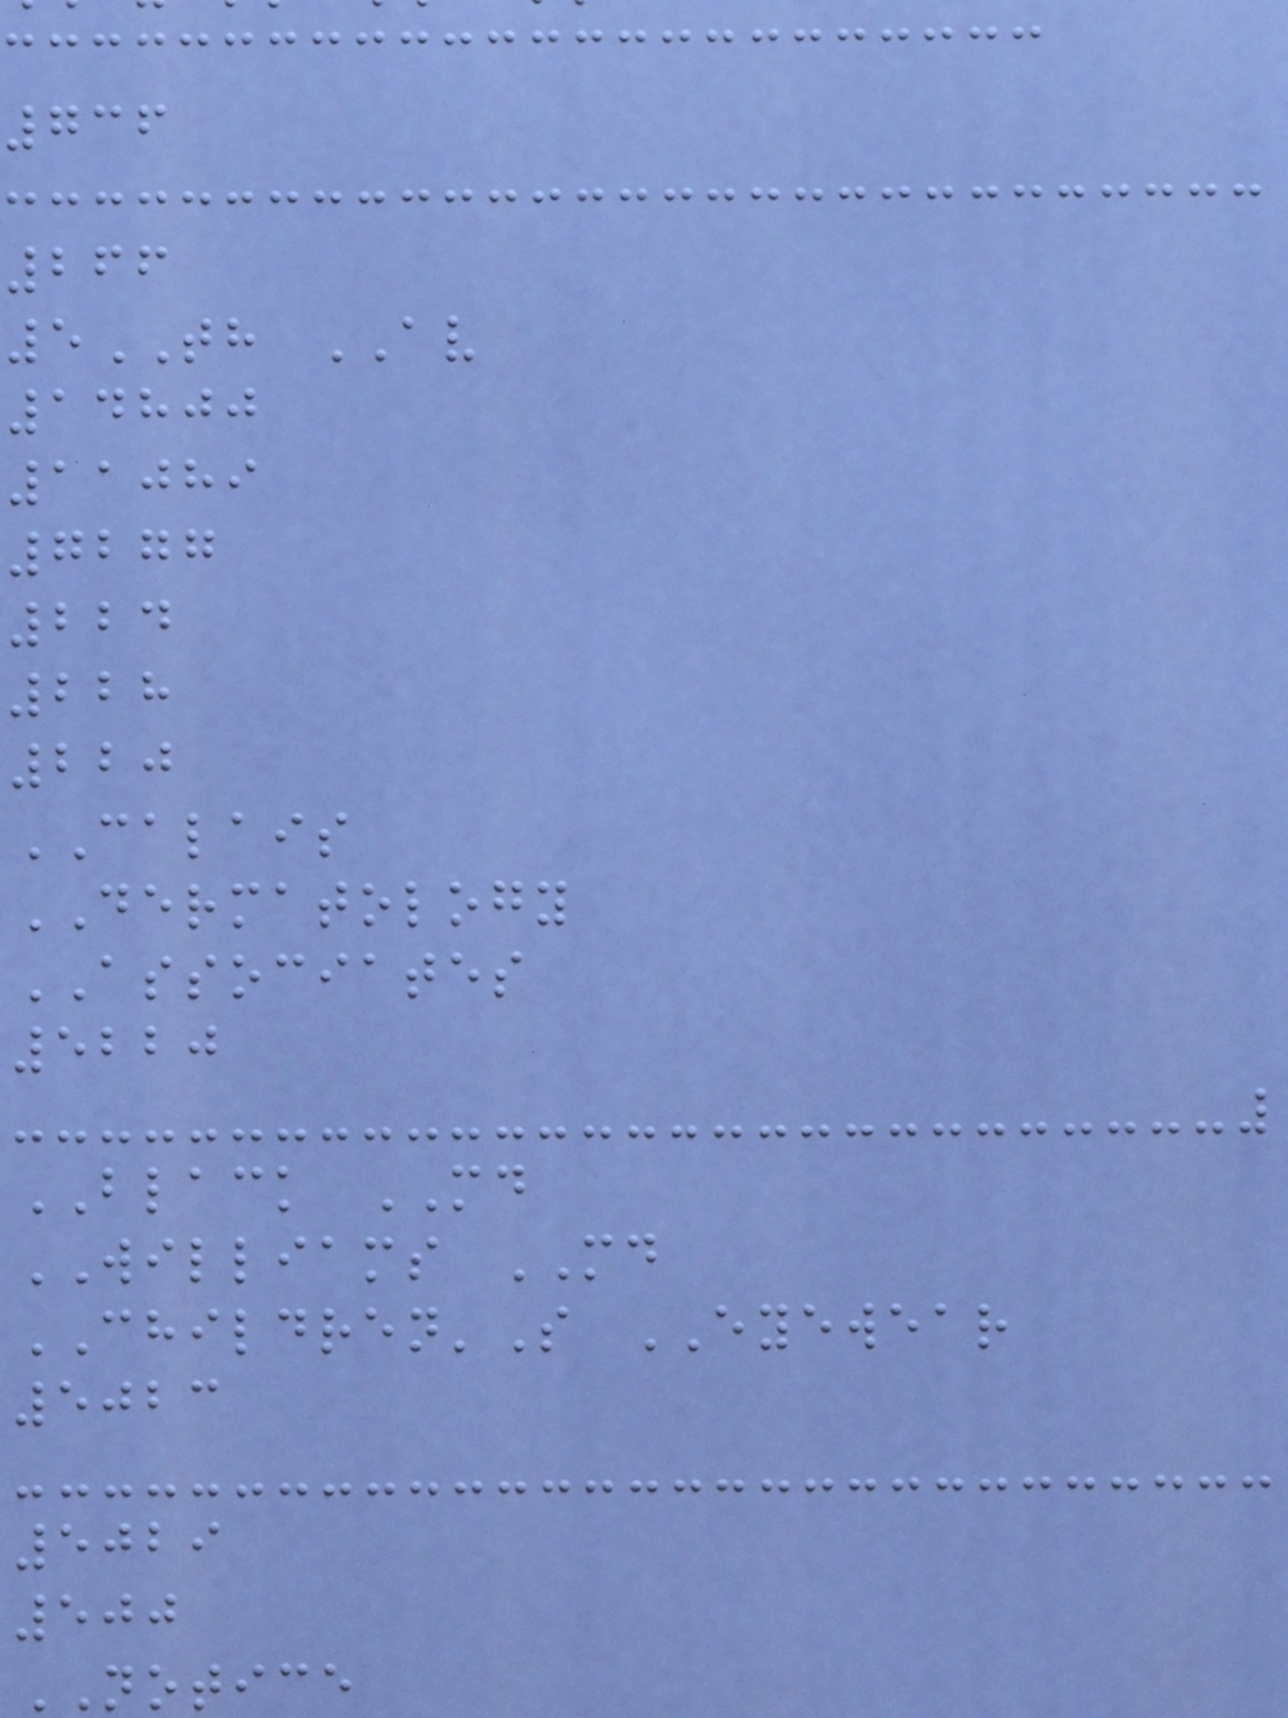736
266
5TH AV
14800
11089
7277
224
228
220
CALAIS
DERMATOLOGY
ASSOCIATES
5220
BLACK MD
WILLIAMS MD
CHILDREN'S EYEWEAR
5023
5029
500
NOTICE
